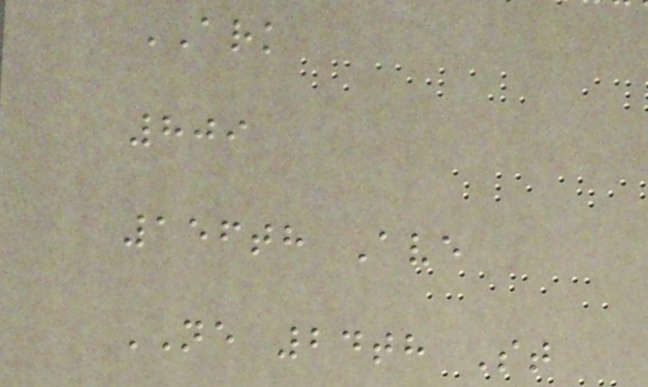ARK
809
156th Ave
NE 24th St
